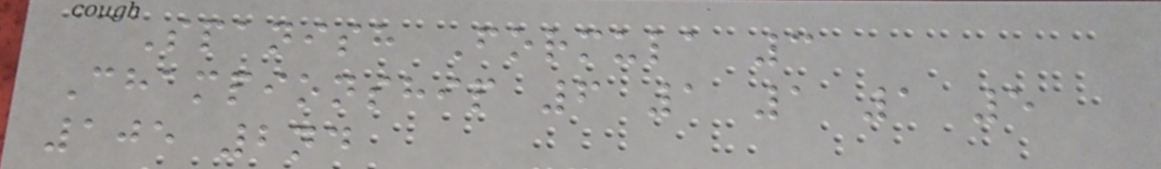Spanish Formula 3
Championship 6 1 1 1 5
105 2nd
